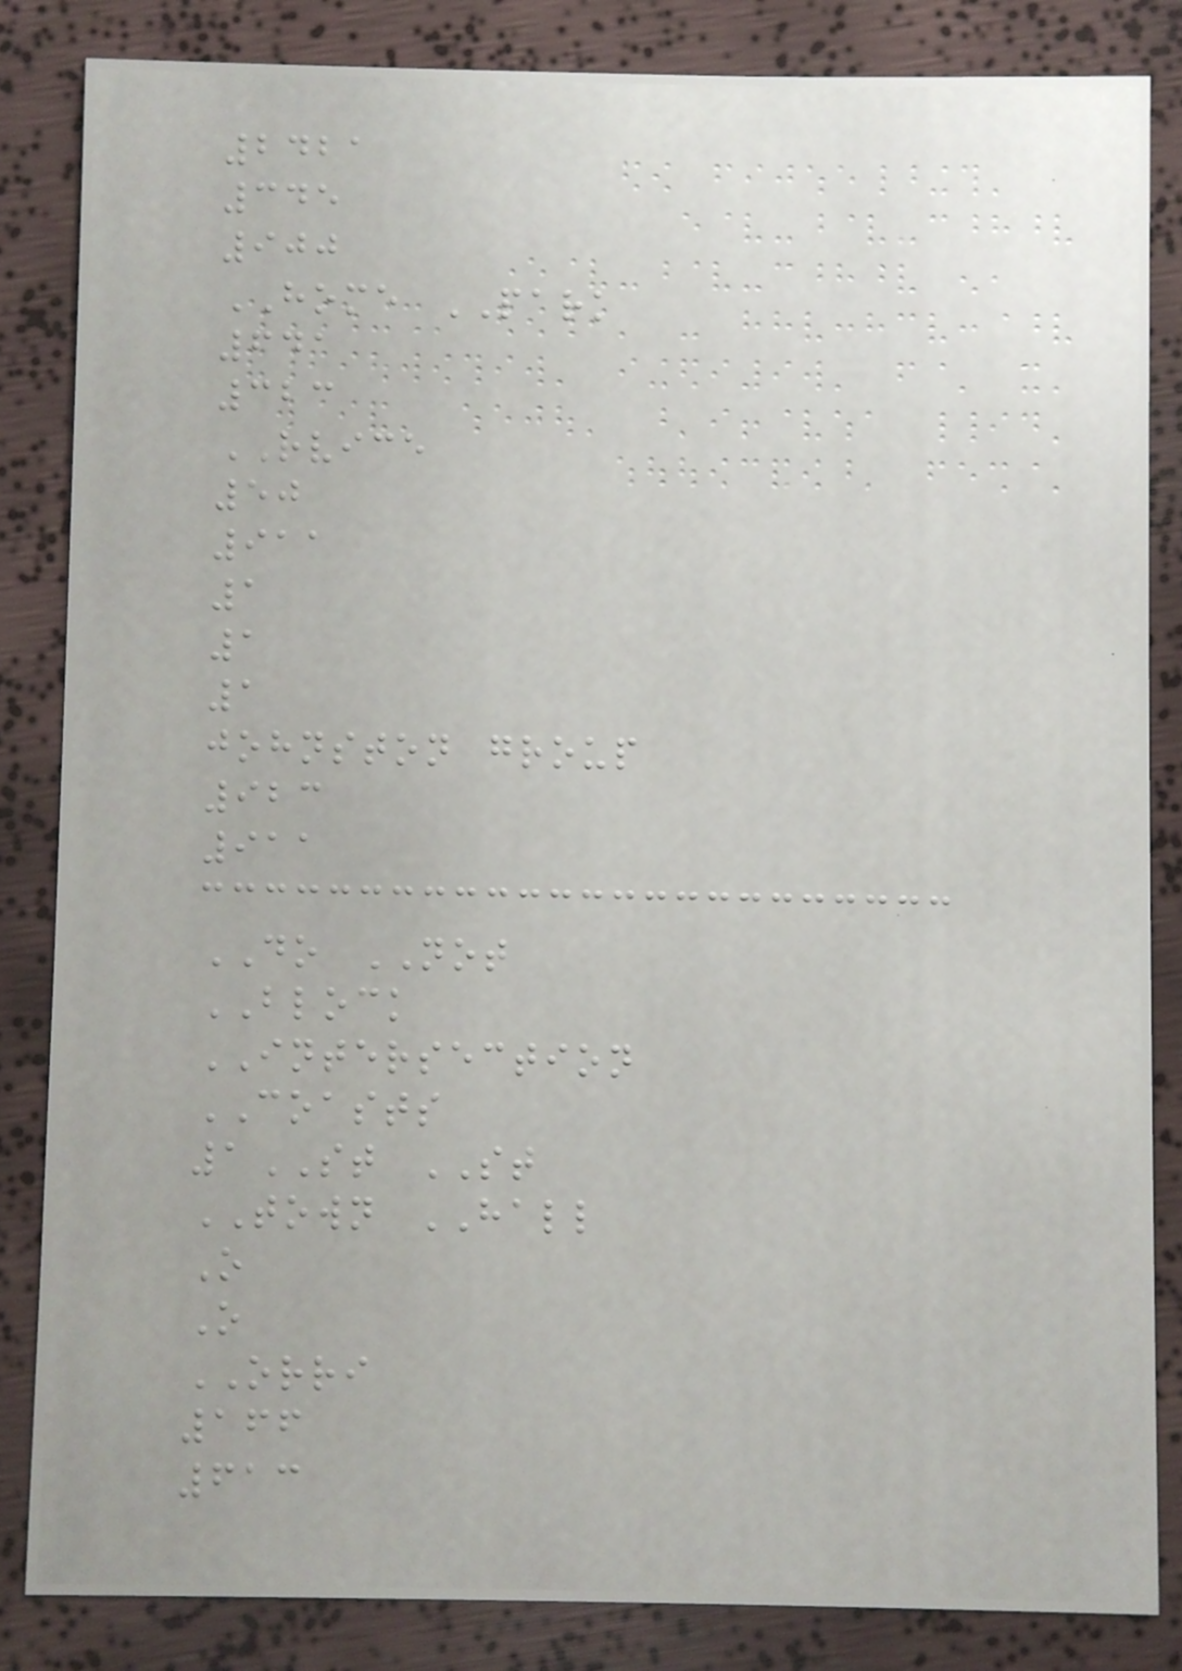2421
345
900
HOME PARK
641
323
RVICE
50
911
1
1
1
johnston group
923
911
DO NOT
BLOCK
INTERSECTION
COASTS
1ST ST
TOWN HALL
O
O
ORRI
166
613
